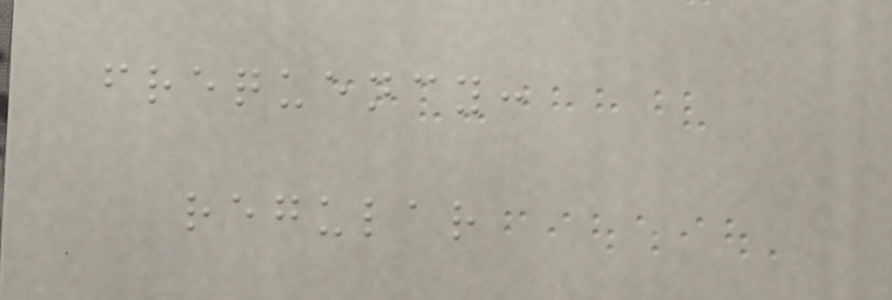frequency:
regular
